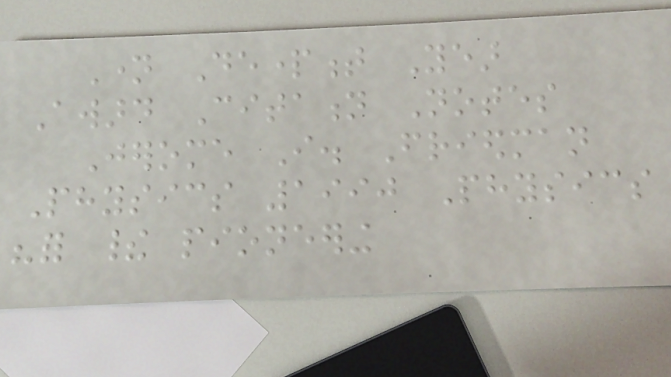Name Department Year
Award Citation Notes
Jerome I. Friedman
Physics 1990 Physics
"for their pioneering
